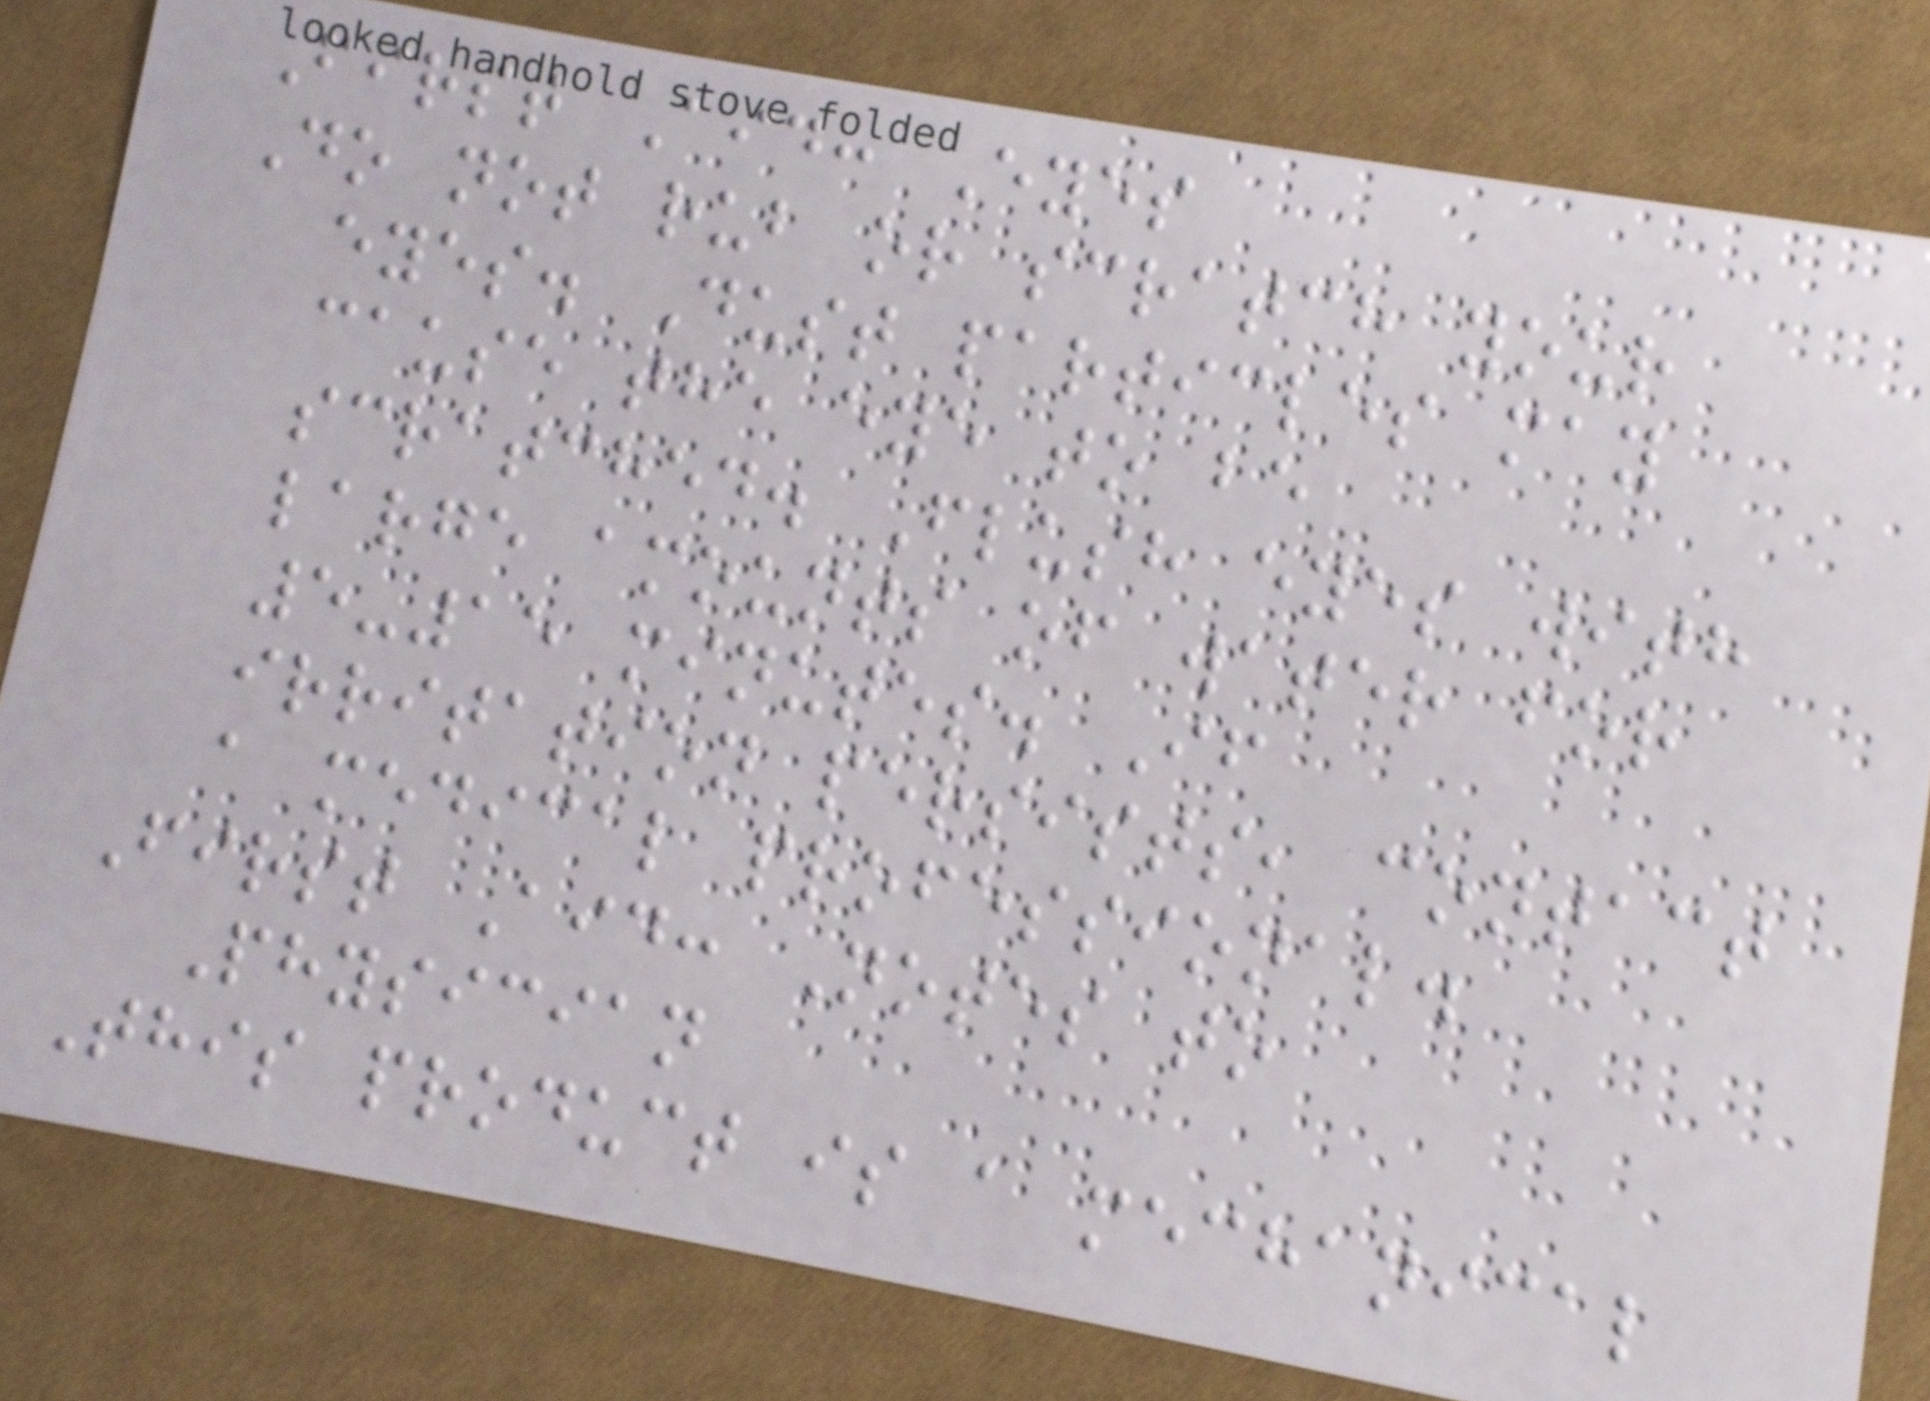First Aid: Eyes
Do not rub or scratch your
eyes. Dust particles may
cause the eye to be
scratched. Flush eyes with
large amounts of water for
5-15 minutes. If
irritation persists, contact
a medical professional.
First Aid: Notes to
Physician
This product is a mechanical
